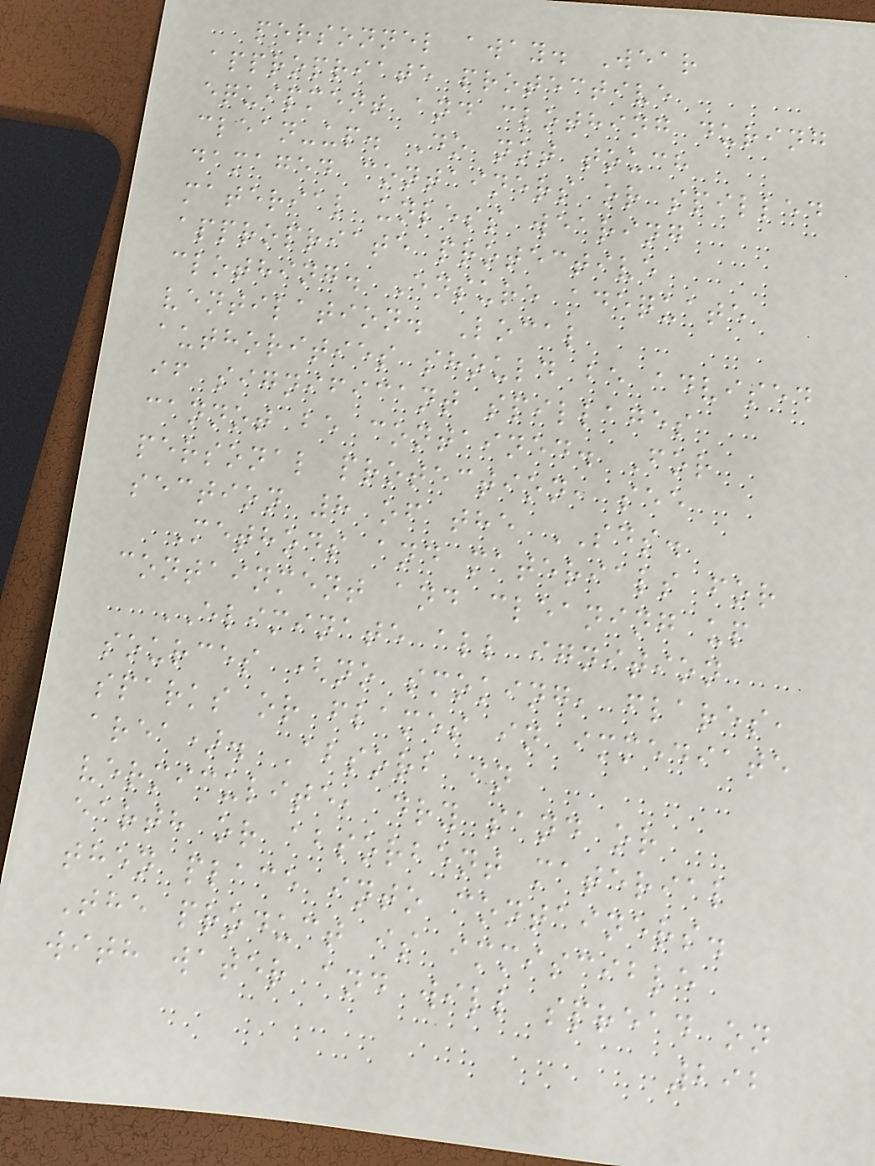personnel away. Wear
appropriate protective
equipment and clothing during
clean-up. Do not touch
damaged containers or spilled
material unless wearing
appropriate protective
clothing. Ensure adequate
ventilation. Local
authorities should be advised
if significant spillages
cannot be contained. For
personal protection, see
section 8 of the SDS.
Methods and materials for
containment and cleaning up
ELIMINATE all ignition
sources (no smoking, flares,
sparks or flames in immediate
area). Absorb in
vermiculite, dry sand or
earth or absorbent material
then place into containers.
The product is immiscible
with water and will spread on
292
